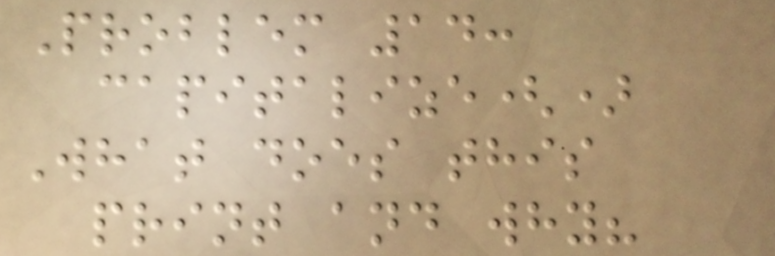Problem 14:
capitalize()
What does this
print and why?
